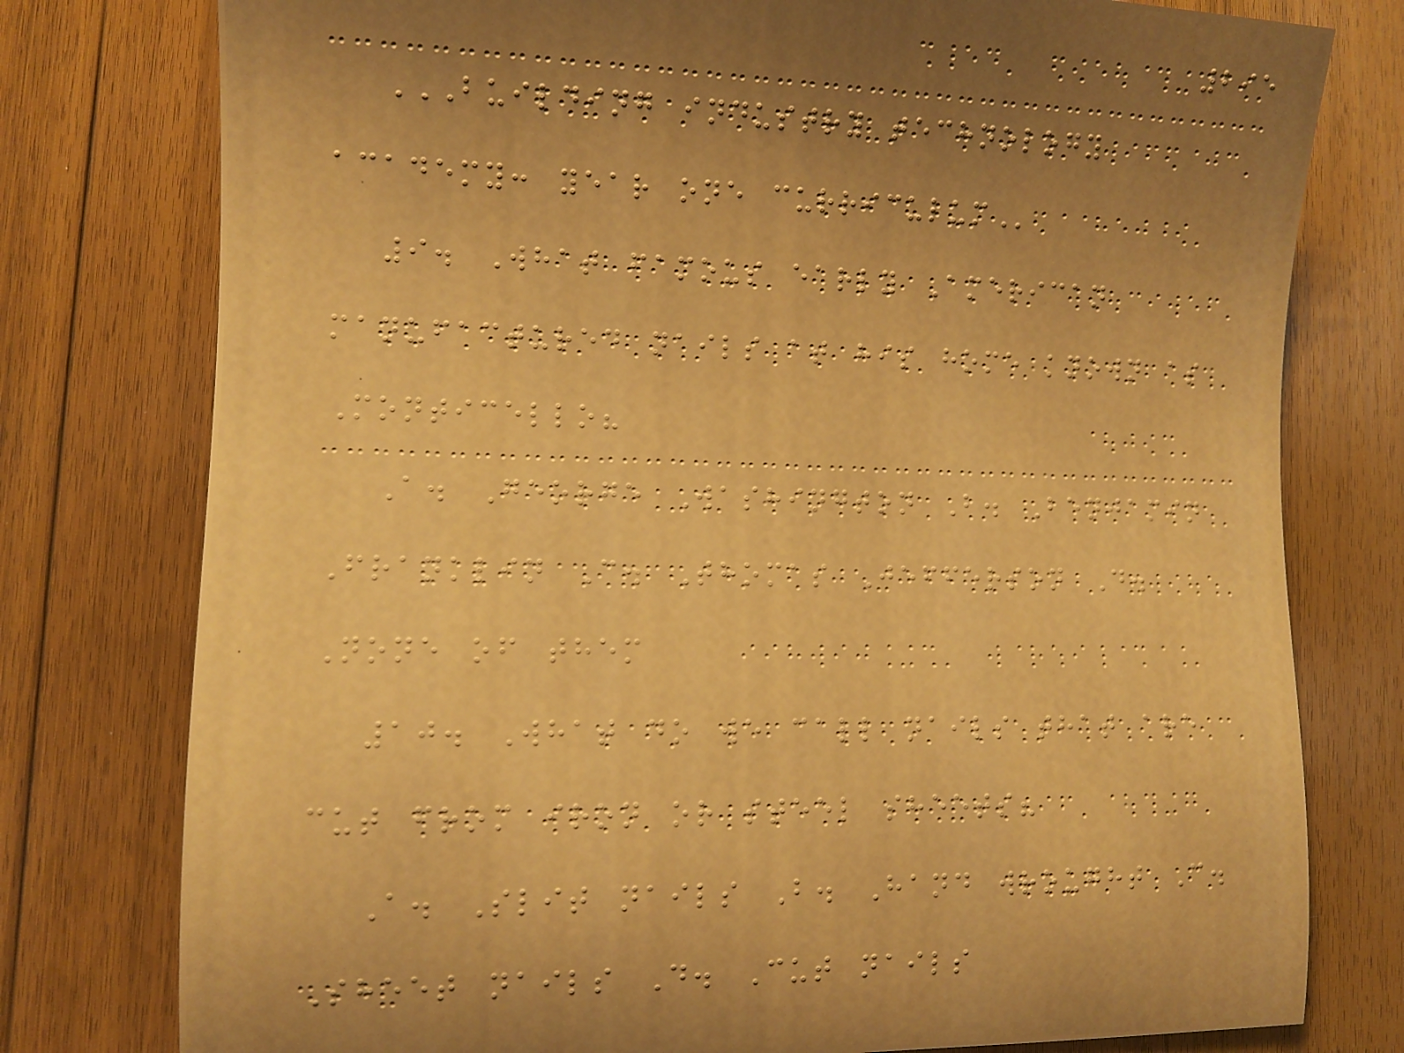295
BUILDING INDUSTRY TECHNOLOGY
ACADEMY: YEAR ONE CURRICULUM
9. What famous early American
manufactured nails at his home known as
Monticello?
A. George Washington B. Benjamin
Franklin C. Thomas Jefferson D.
None of them
10. What do we call nails that are
cut from iron or steel sheets?
A. Slit nails B. Hand wrought C.
Sheet nails D. Cut nails
